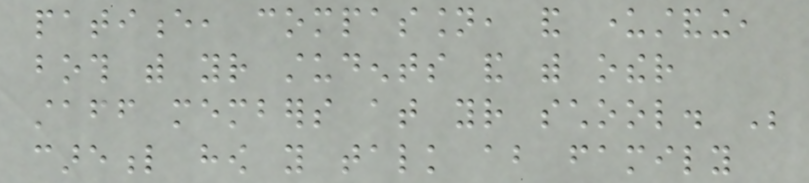patience, compassion, and understanding,
both with your students and with other
staff members at your school. Be
careful how you talk about family
